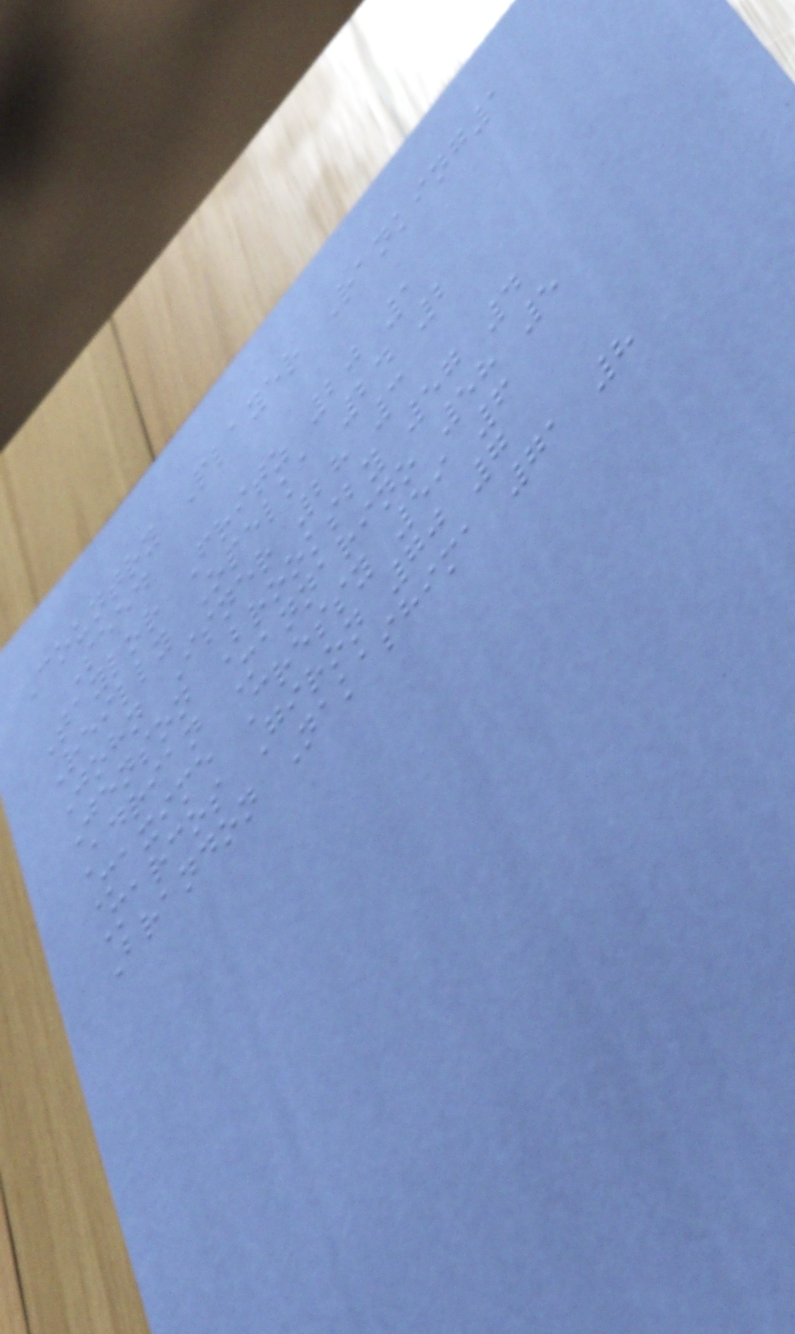Country Player Ranking1
Seed
Taylor Fritz 20 1
Reilly Opelka 24 2
John Isner 28 3
Jenson Brooksby 57 4
Adrian Mannarino 58 5
Maxime Cressy 59 6
Marcos Giron 70 7
Brandon Nakashima 71 8
